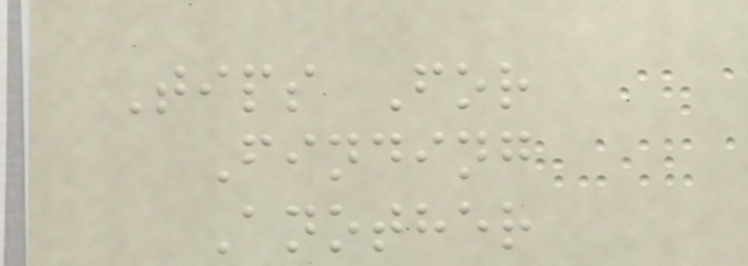Tips For
Finding
Another
